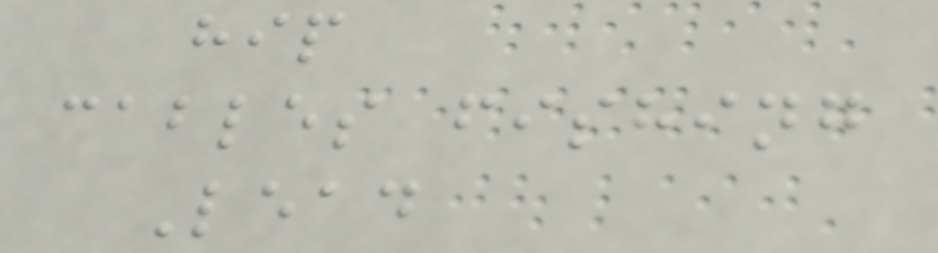hip
cables fishing
Lead
